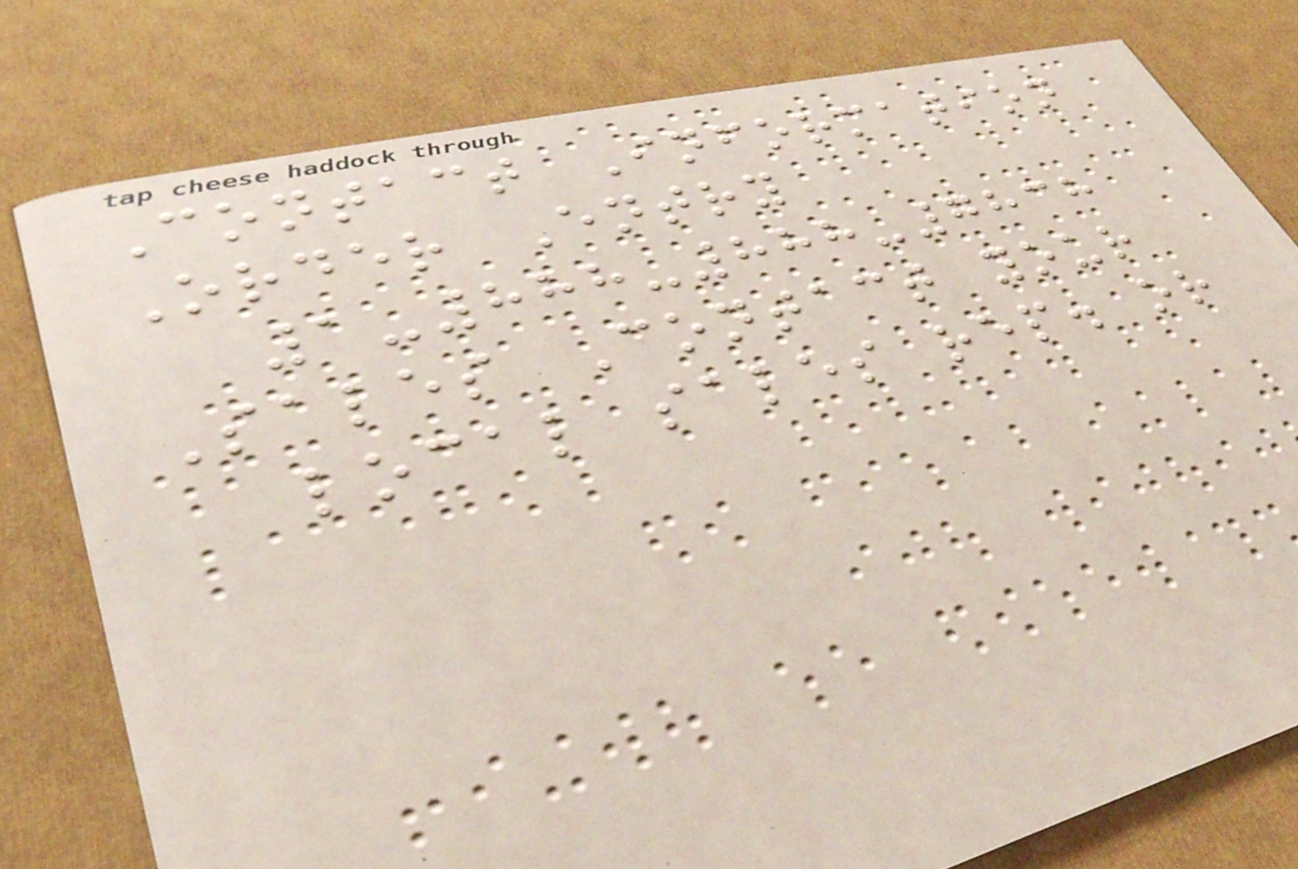Contact Information
Order Entry
1-888-888-7838
Sales Contact your
local sales rep. or
